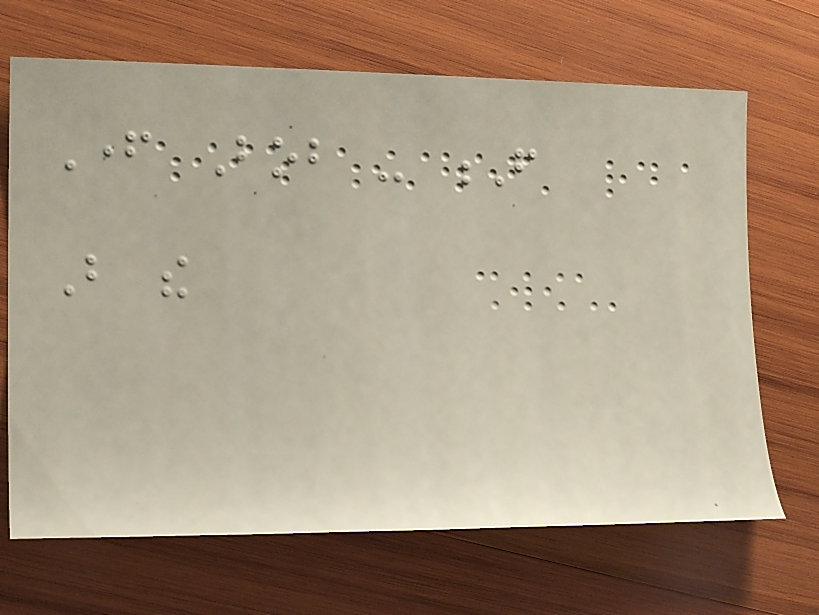Father Bob - F
But the
